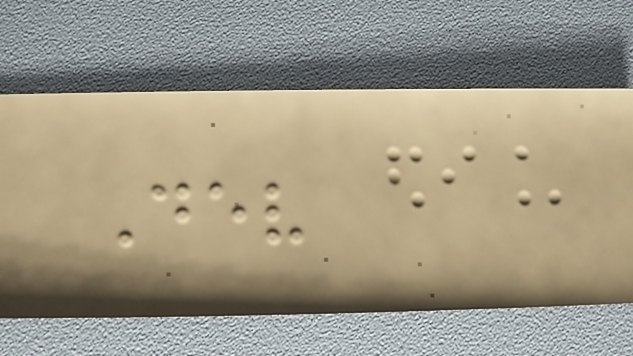Dev
